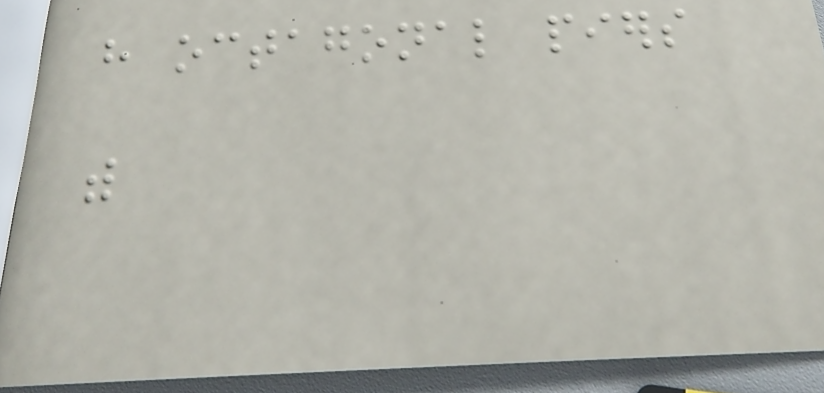have octagonal piers
with
